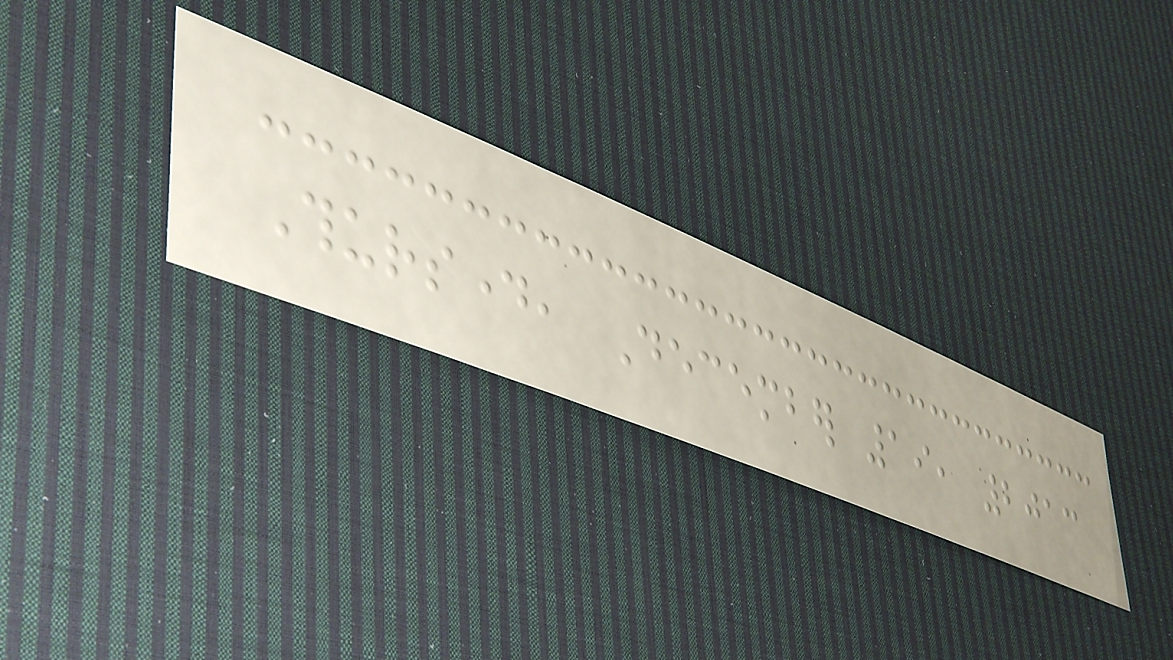Thursday, December 19, 2013
